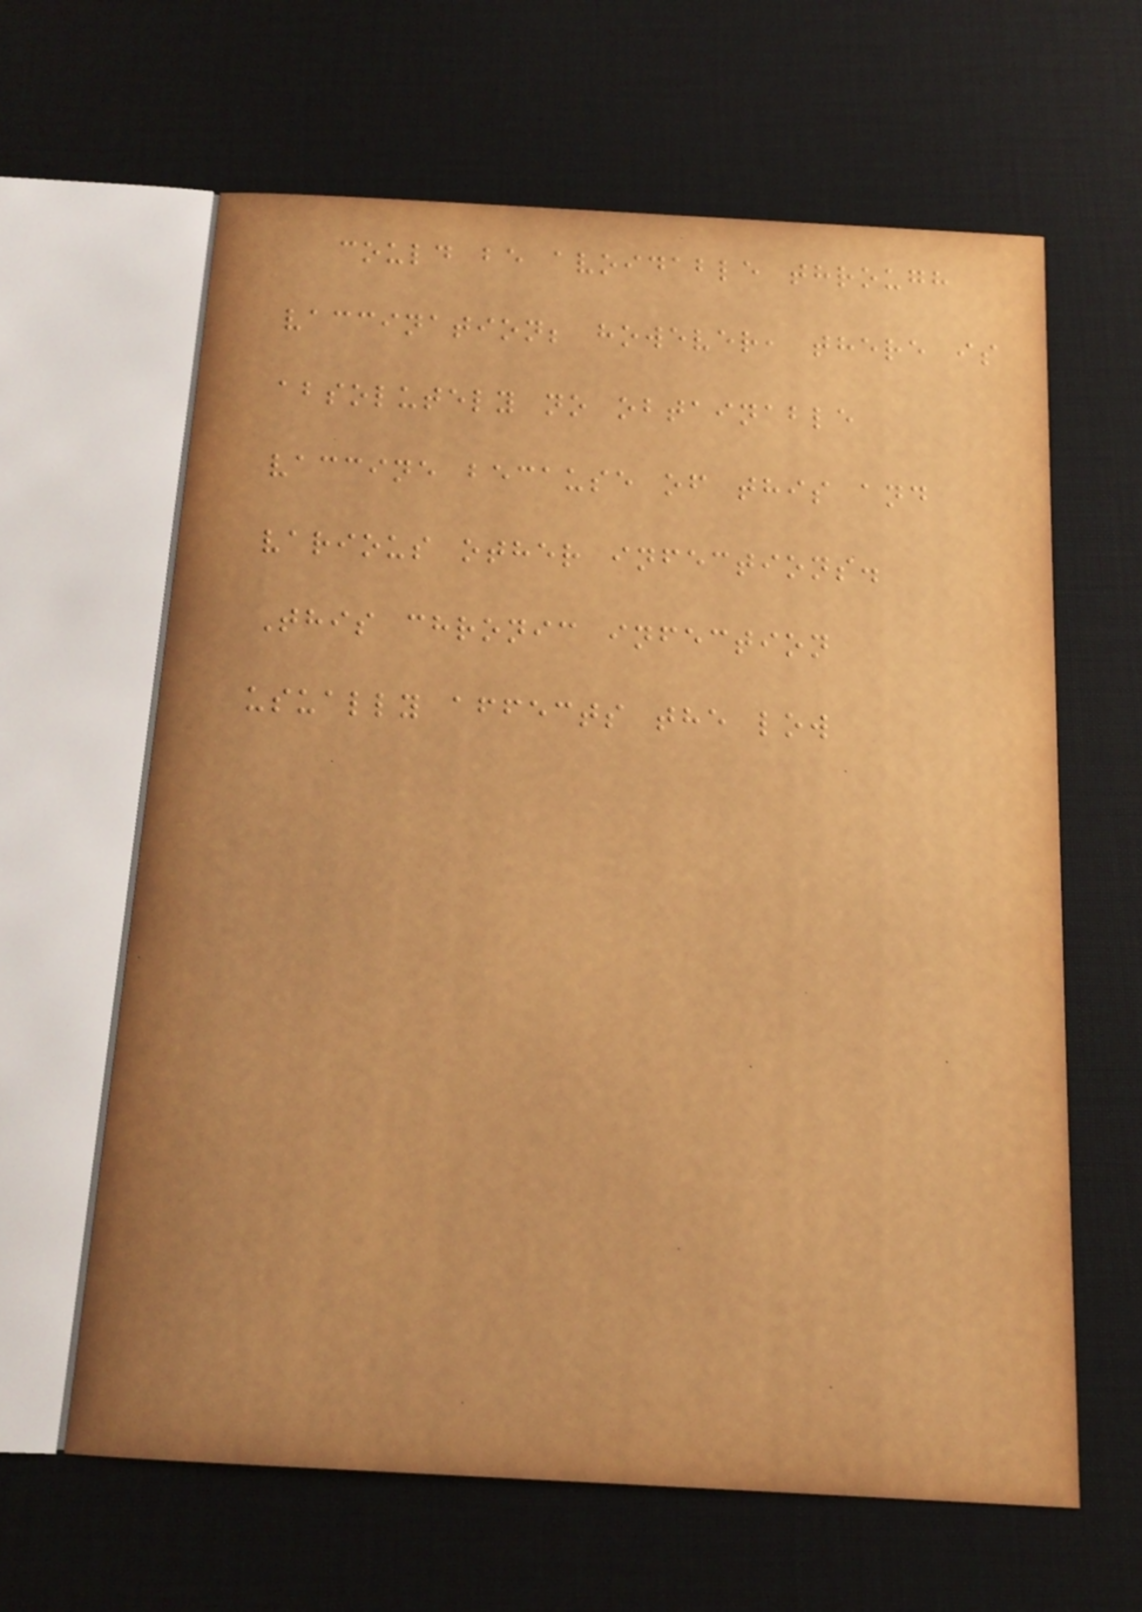could be avoidable through
vaccination; however, there is
absolutely no obtainable
vaccine because of this and
various other infections.
This chronic infection
usually affects the low
